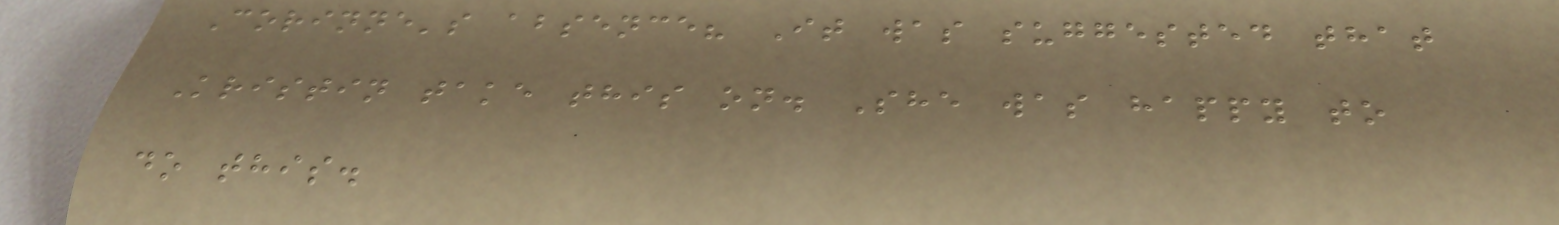Corinne's absence? It was suggested that
Kristin take this on. She was happy to
do this.
